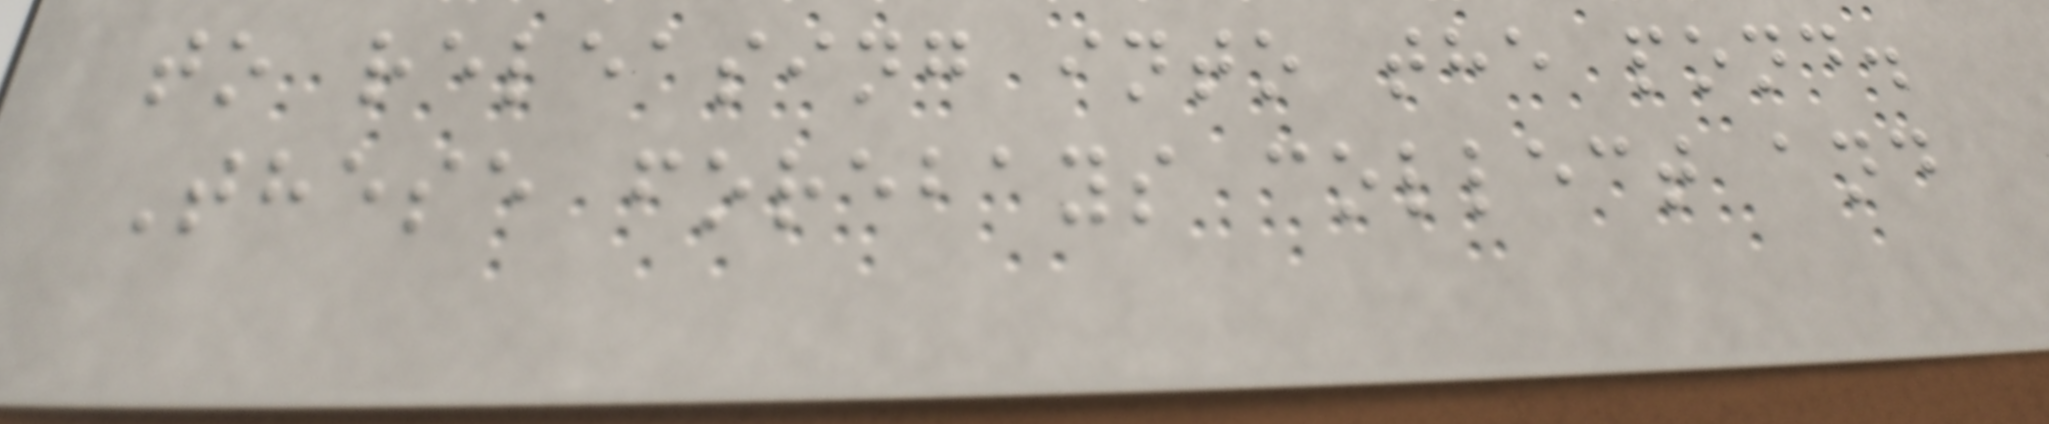to releasing into the pond.
These forebays collect and
